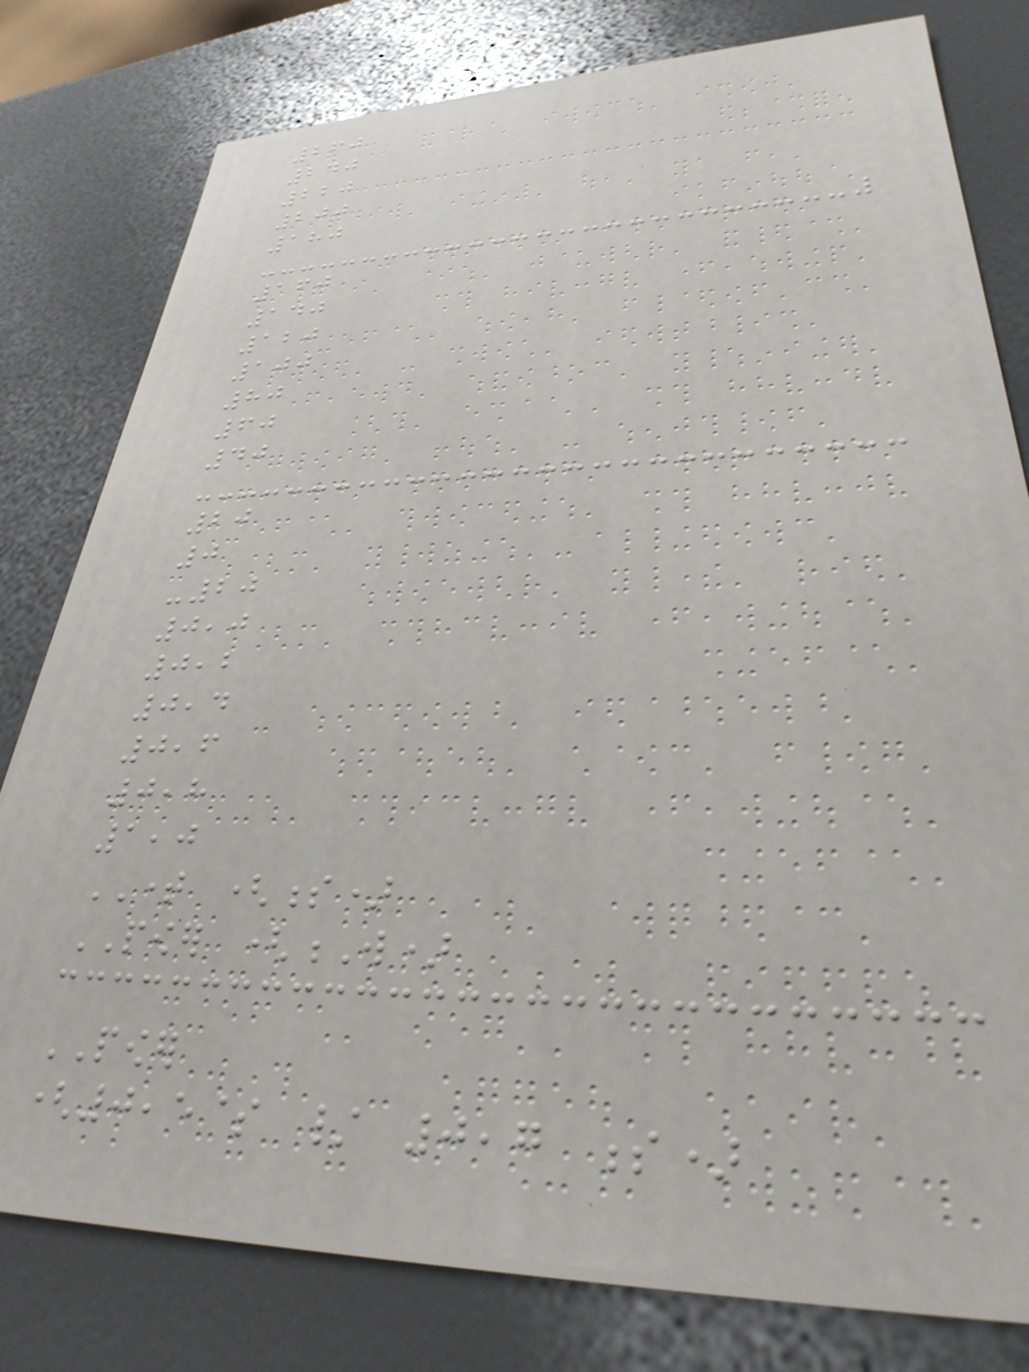260
240
220
200
180
160
140
120
100
80
60
40
20
0
-20
0,0
0,2
0,4
0,6
0,8
1,0
TIME (s)
POWER (W)
POWER
(0,5$ / 0,7 s)
